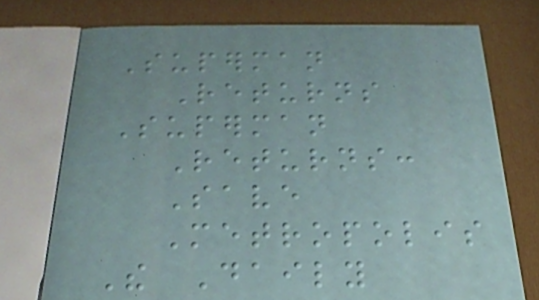Superman
Returns
Superman
Returns:
Save
Metropolis
The Daily
